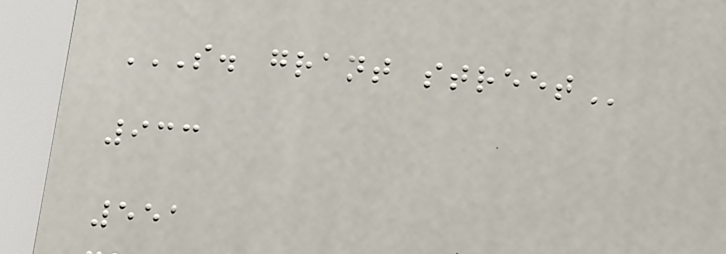S. GRANT STREET
933
551
